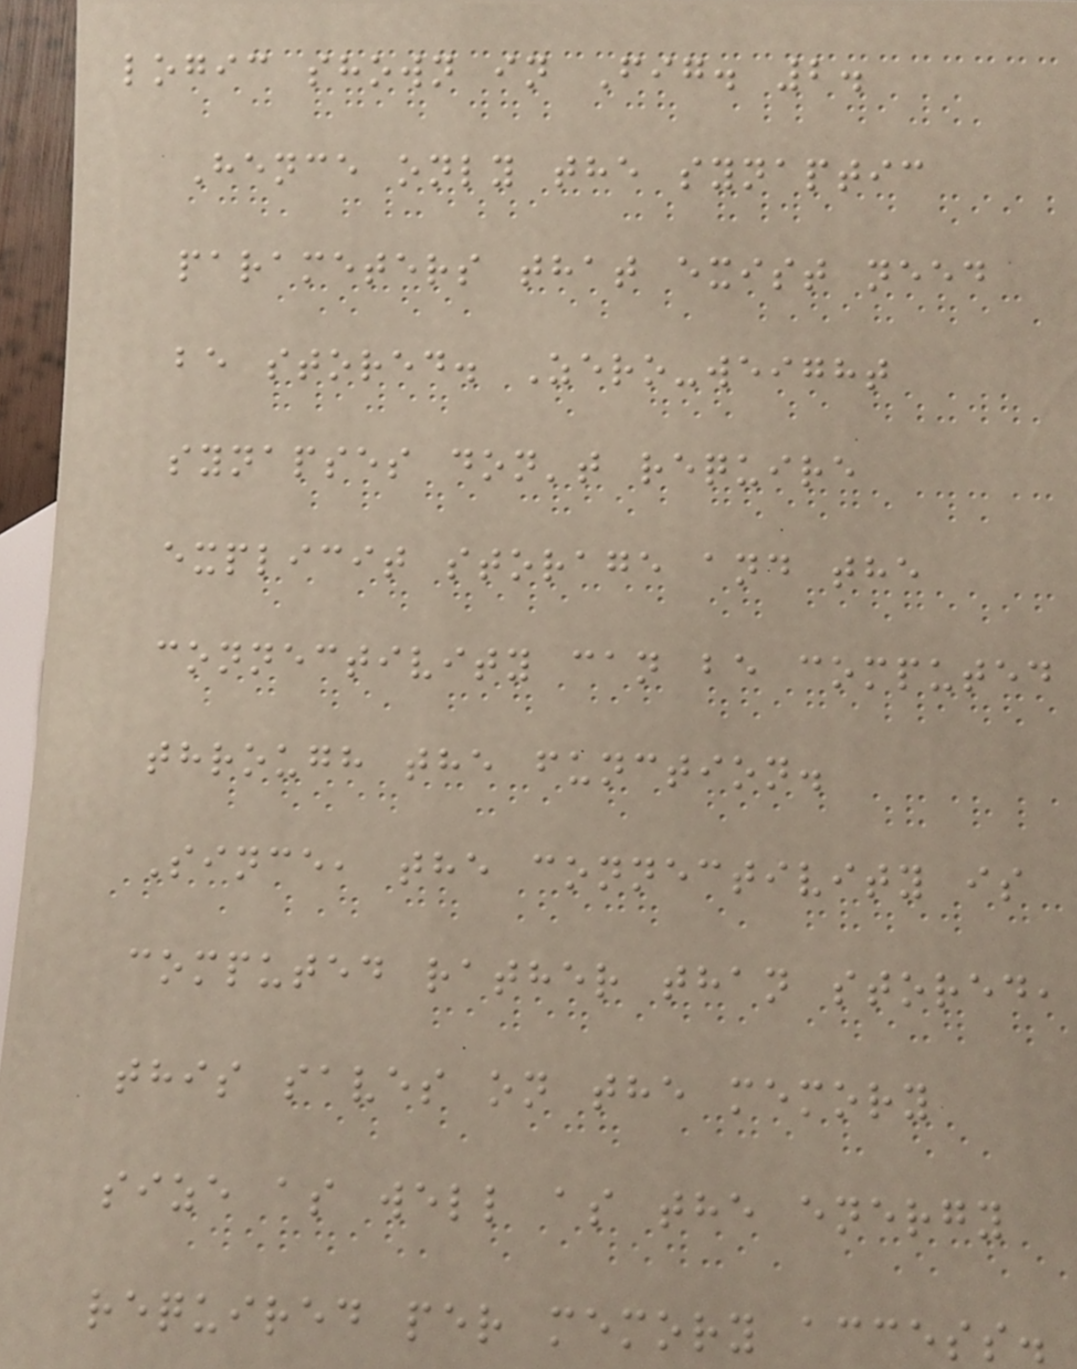logic shown in Fig. 2.
Hence only the synaptic
parameters that exist need
be stored. Zero-weight
synapses don't require
explicit storage and the
connectivity can be computed
through the function.
Since, the connectivity is
computed rather than stored,
this saves on the memory
size as well as the energy
required per memory access.
